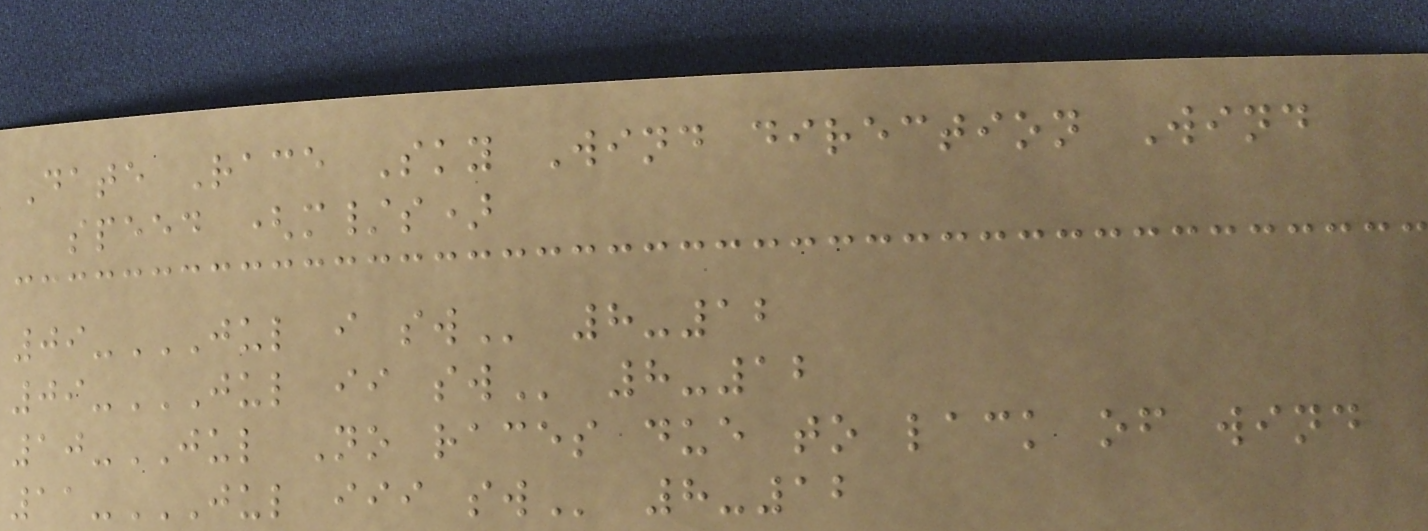Date Race Sky Wind direction Wind
speed (m/s)
09-JUL I SW 8-12
09-JUL II SW 8-12
10-JUL No races due to lack of wind
11-JUL III SW 8-12
